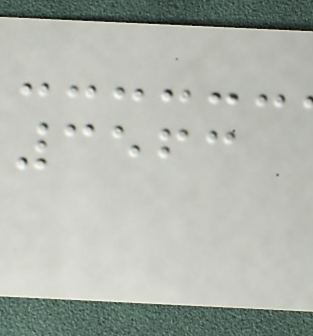3563
